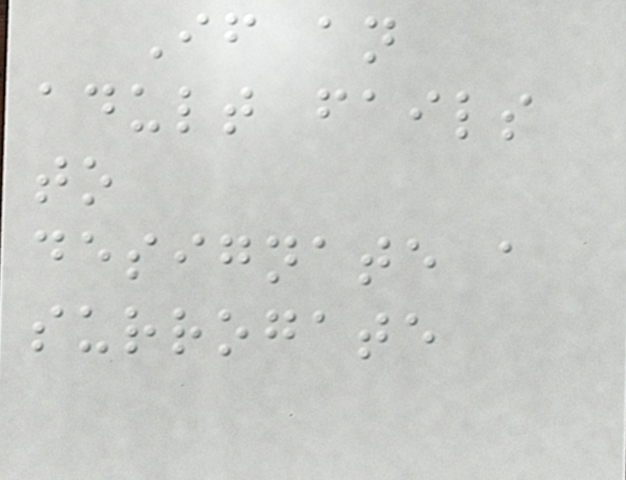If an
adult fails
to
designate a
surrogate
